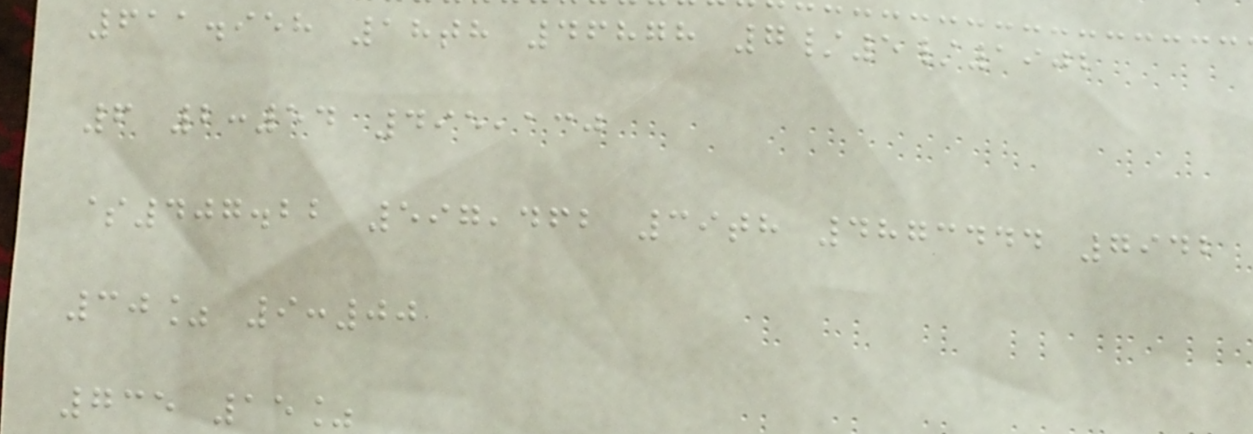611.958 18th 46878 7/5/1902
6 2:54 495,130
$407.22 597,462 39th 4873444 7942
30% 9:00
735 15%
